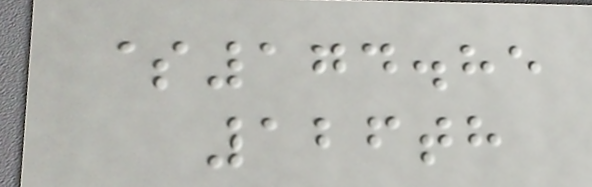$174.85
126th
